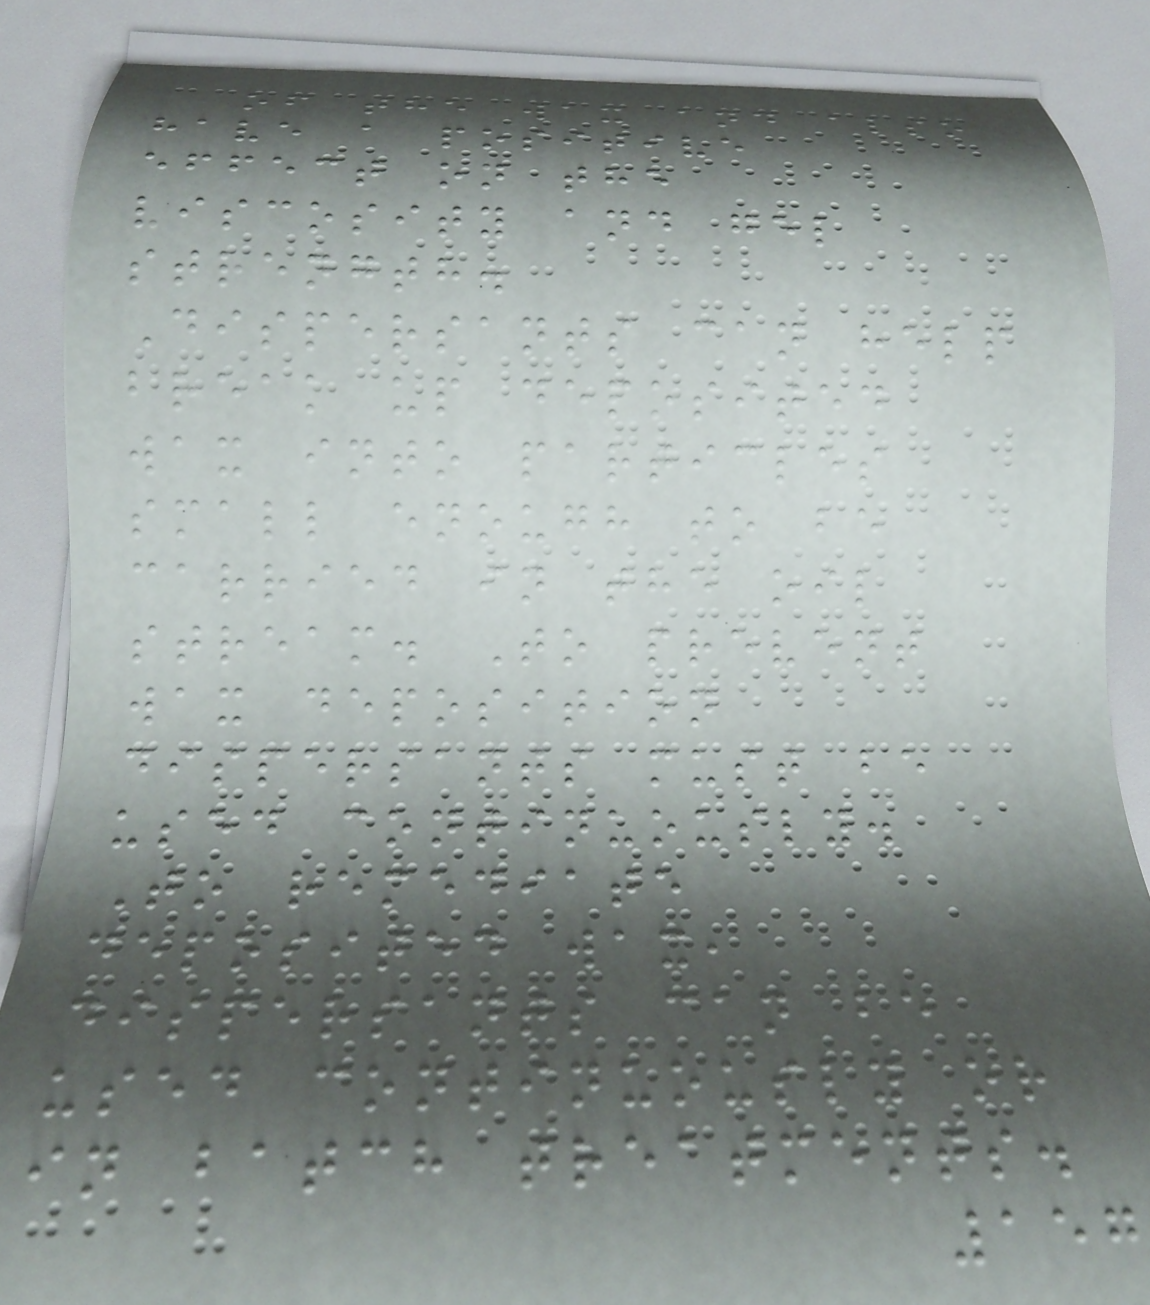of the wax and also
have a positive
effect on the
viscosity and gel
strength.
Dispersants can help
break up deposited
wax into particles
small enough to be
carried in the oil
stream. To prevent
wax deposition
dispersants must be
used continuously.
To remediate
deposited wax,
dispersants can be
used continuously or
in batch treatments.
157
